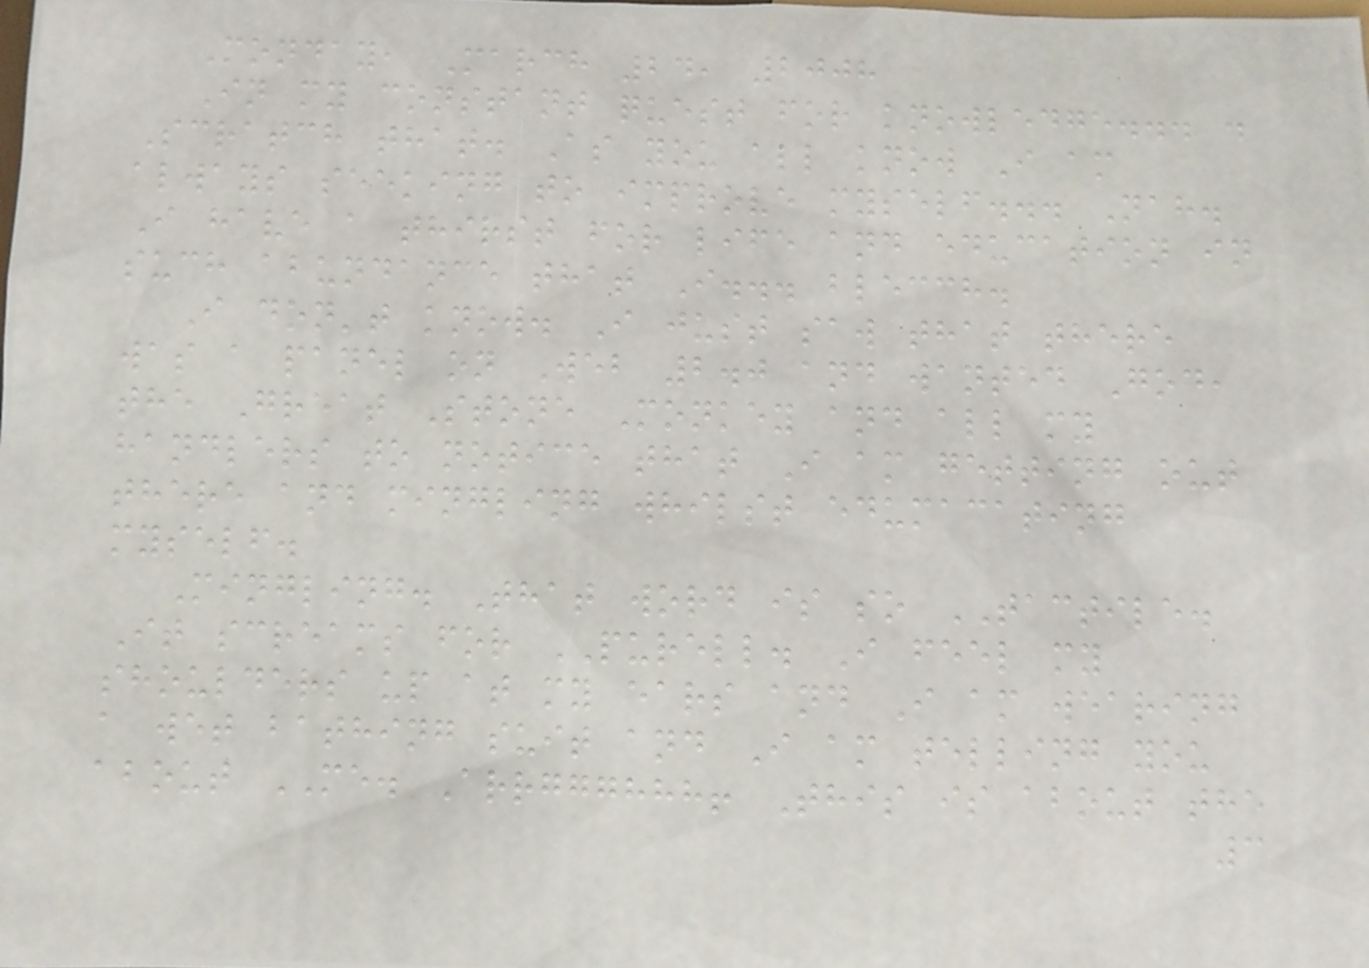Monday, March 24, 2008
In my constant quest for knowledge... .
Scratch that. As you all know I am
always seeking to improve myself... Nah.
I have a thirst for life and education in
such abundance that I... blecch.
I don't know. I just saw that there
was a panel on Web 2.0 and wanted God,
the Great Stone Monkey and all my
handlers to notice that I am getting out
there and mingling whilst edumacating
myself.
Mingling. That word is so TACTILE.
It screams for PURELL. I feel my
shoulders up at my ears and I am wearing
a wet bathing suit and I am telling you
about ME. Arrggghhh! This is about the
3
